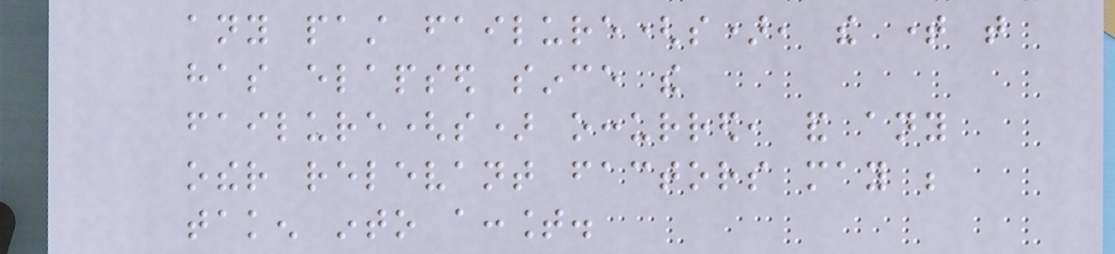any past failure(s), the time that
has elapsed since the
failure(s) occurred, and any
other relevant factors may be
taken into account.
